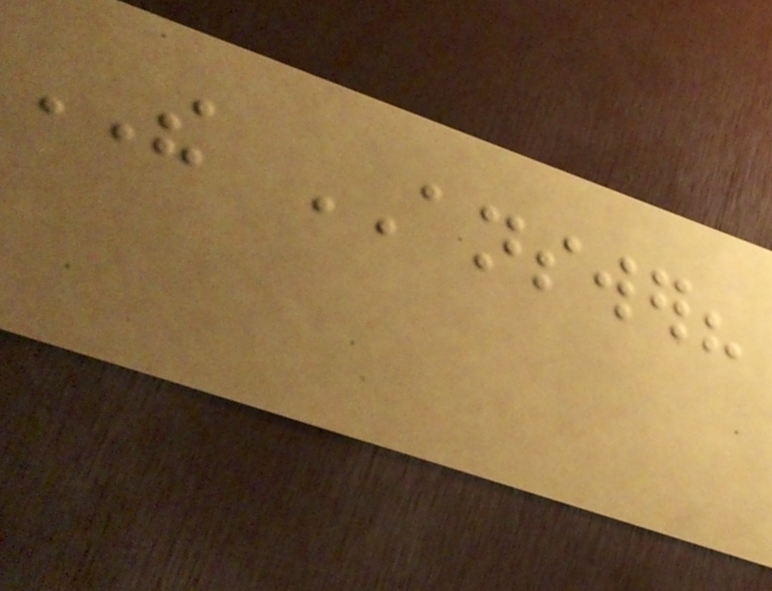THE ANSWER?
